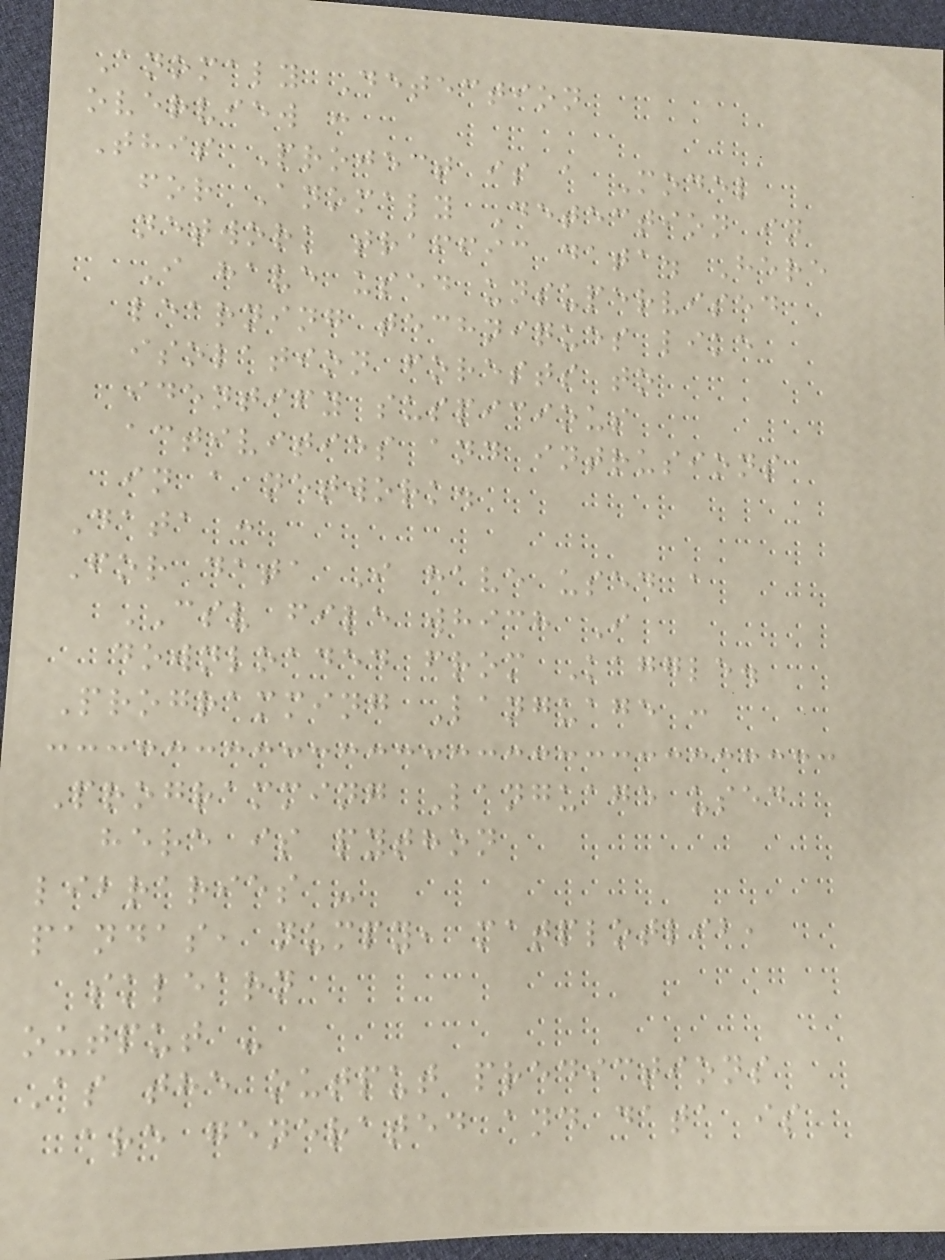Anomaly Detection
overview :
This Project is a Model
for Anomaly Detection in
network traffic data. Here
I have used unsupervised
learning techniques like
isolation forests to
identify suspicious
activities and intrusions
in a network.
Data :
For data I have used a
CSV file which I
downloaded from Kaggle.
Programming Language :
Programming Language used
here is python
libraries -
pandas, numpy, matplotlib,
sklearn
output -
As the output predictions
are generated and data is
